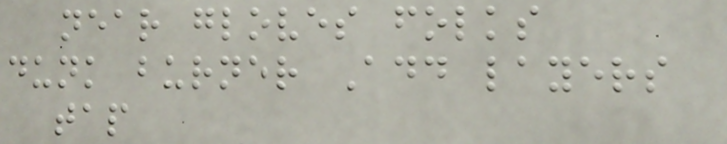near gloves folks
dunk burner Add layers
tap
